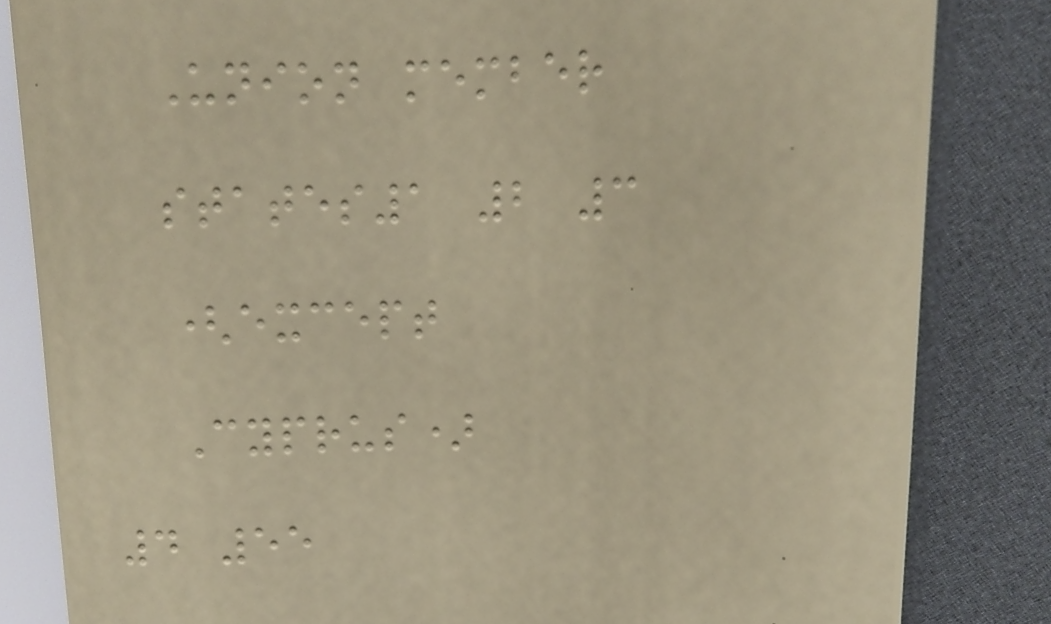Union member
states1 2 3
(except
Cyprus)
4 55
